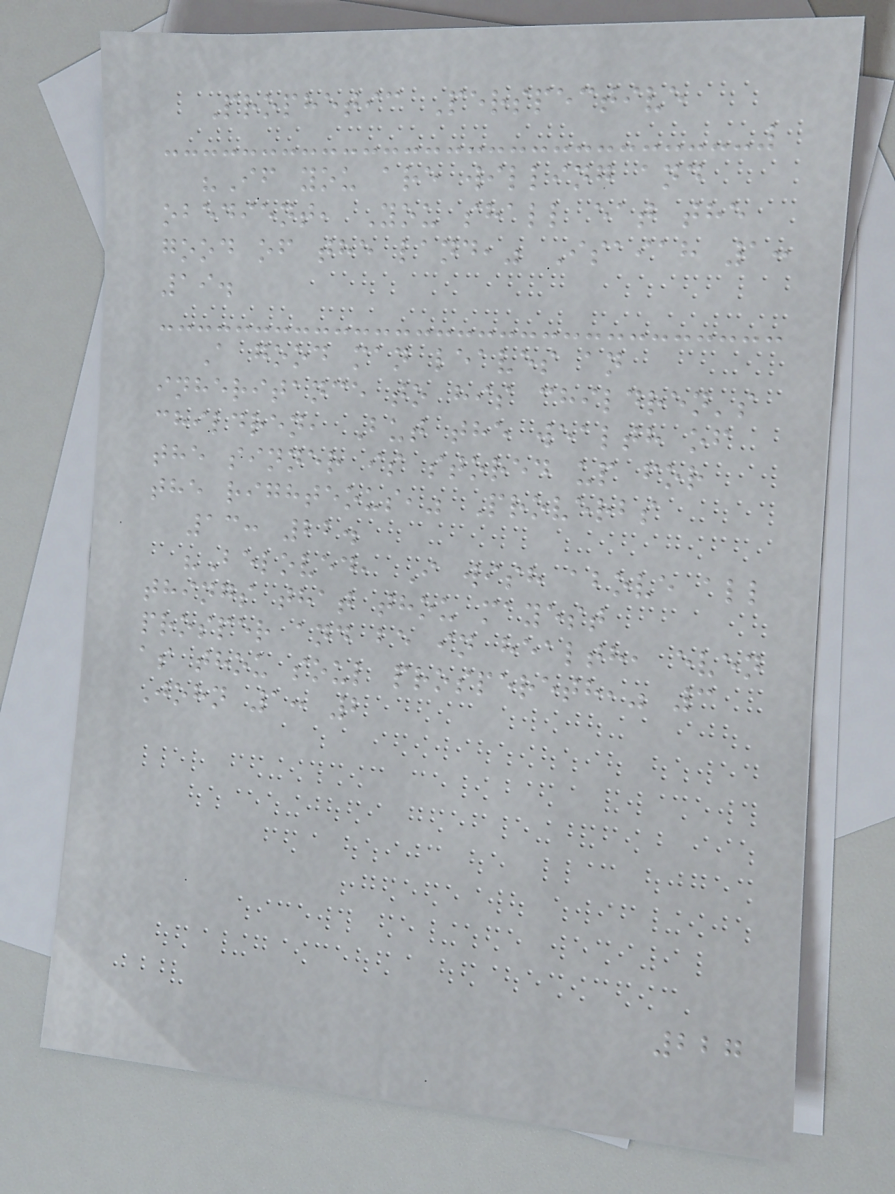Prophetic Perspective
"If you are willing and
obedient, You shall eat the
good of the land," Isaiah 1:
19.
A good man leaves an
inheritance to his children's
children, But the wealth of
the sinner is stored up for
the righteous," Proverbs
13: 22.
"Beloved, I wish above all
things that thou mayest
prosper and be in health, even
as thou soul prospereth," 3
John 1: 2
227
